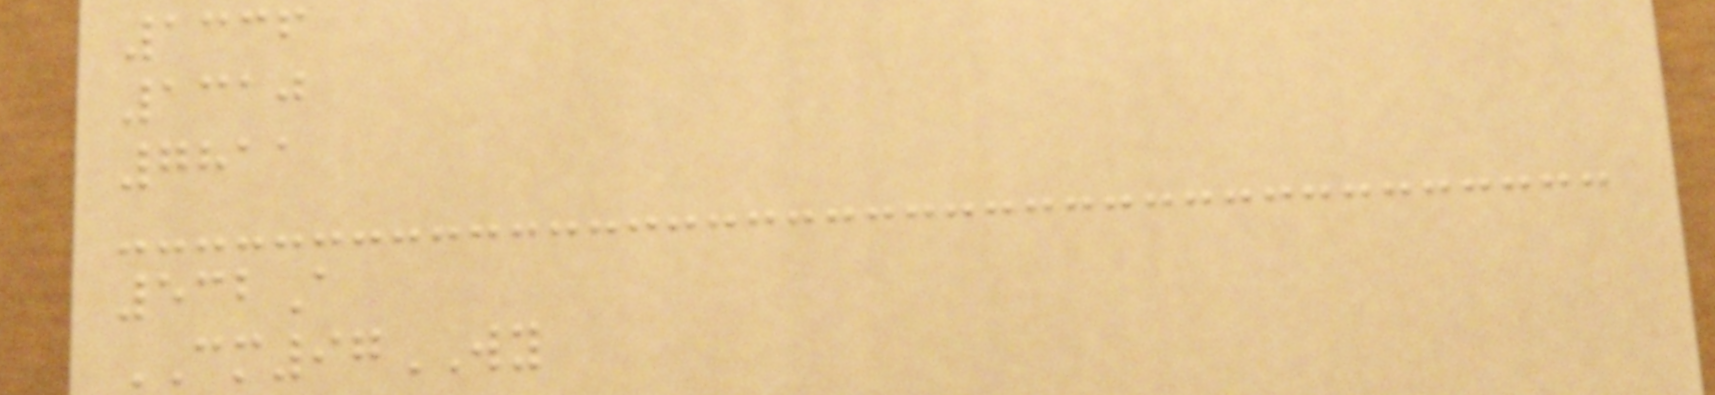1336
1310
7811
532A
CM97WY
